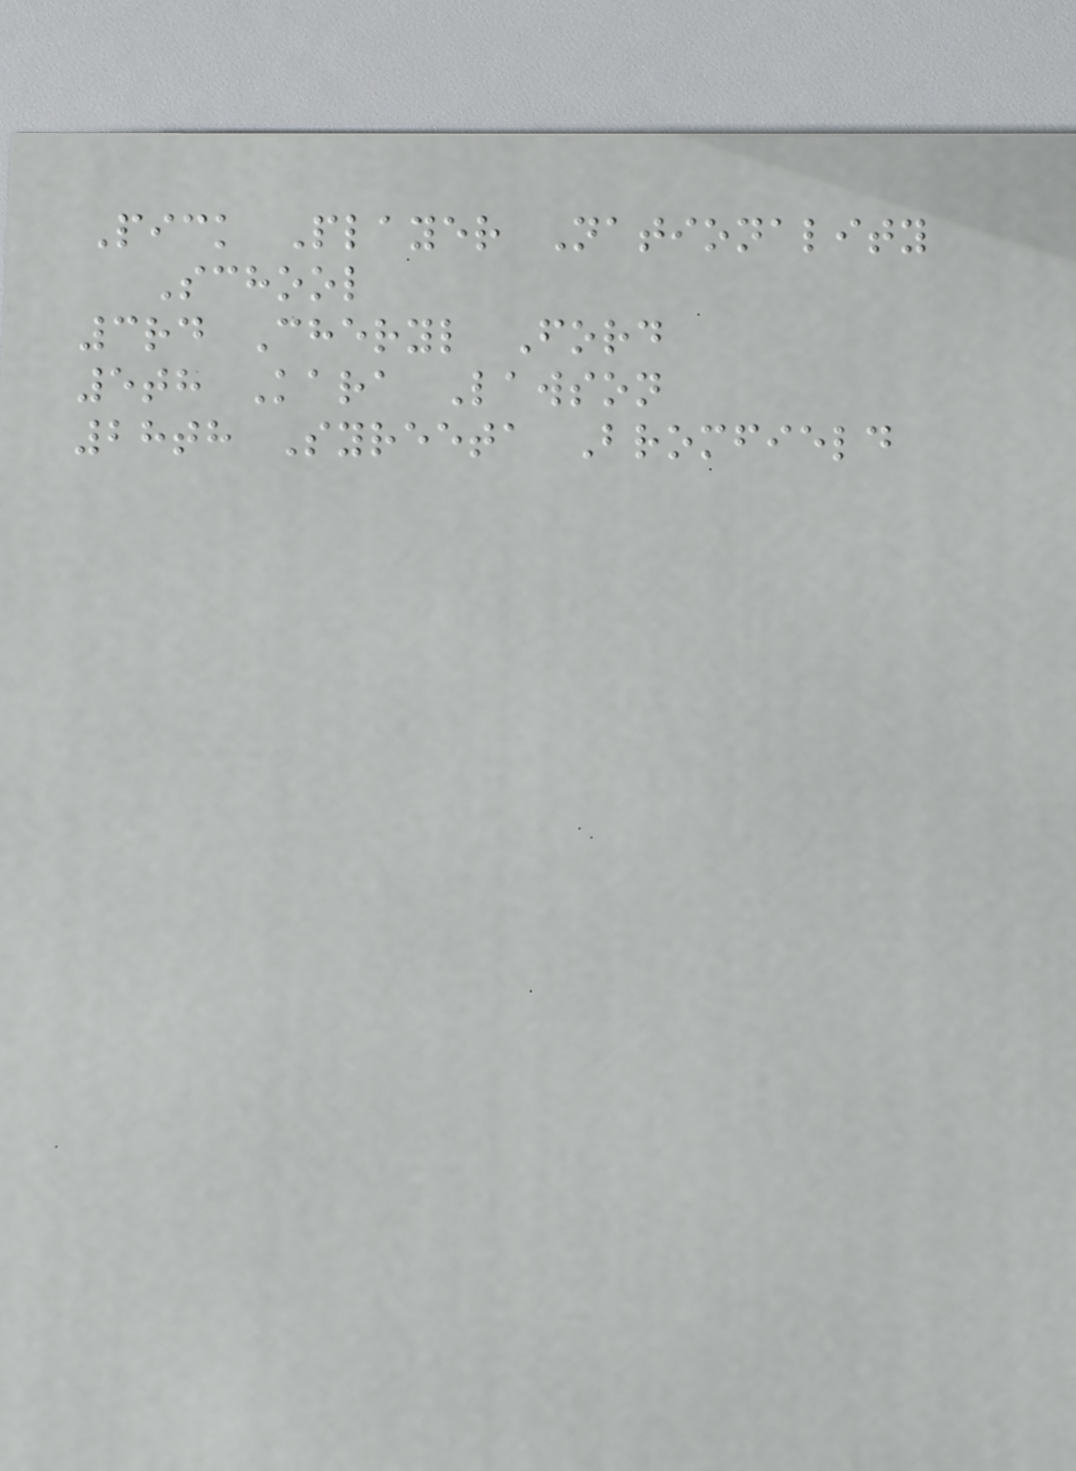Pick Player Nationality
School
3rd Cheryl Ford
5th Kara Lawson
28th Syreeta Bromfield
